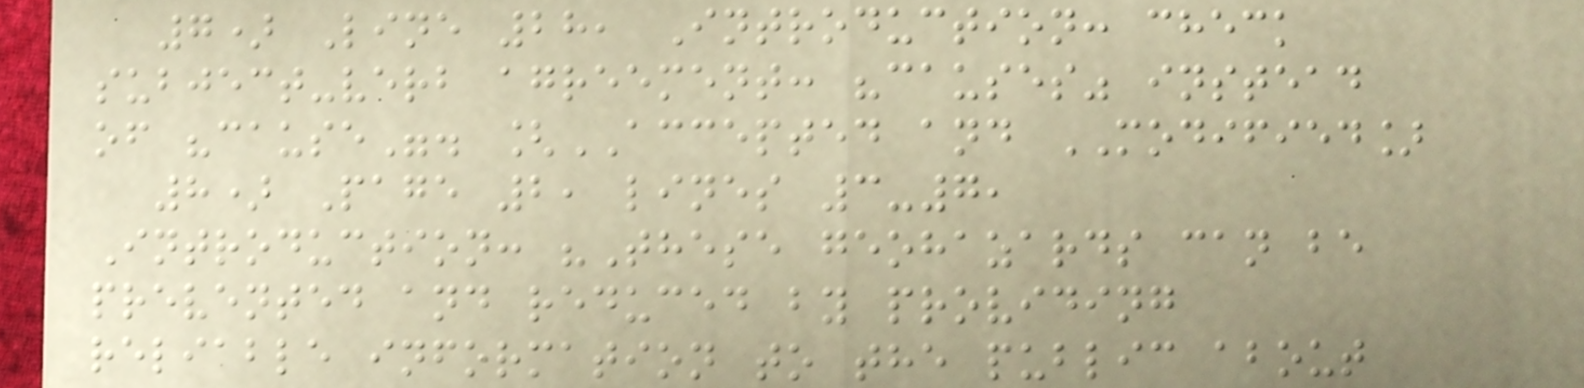7) Line 28, Introduction: check
subject-verb agreement: "causes" instead
of "cause". [ACCEPTED and MODIFIED]
8) Page 2, lines 3-7,
Introduction: "These geohazards can be
prevented and reduced by providing
reliable information to the public about
